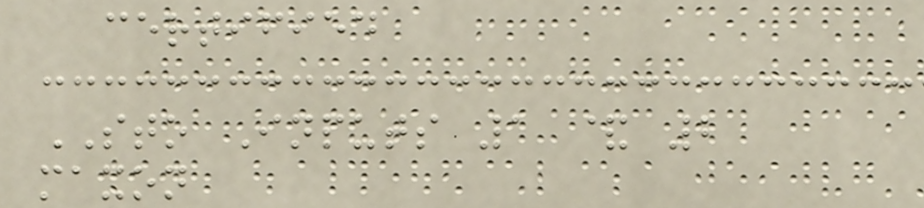certified
STO Inputs 1 & 2
maxon
